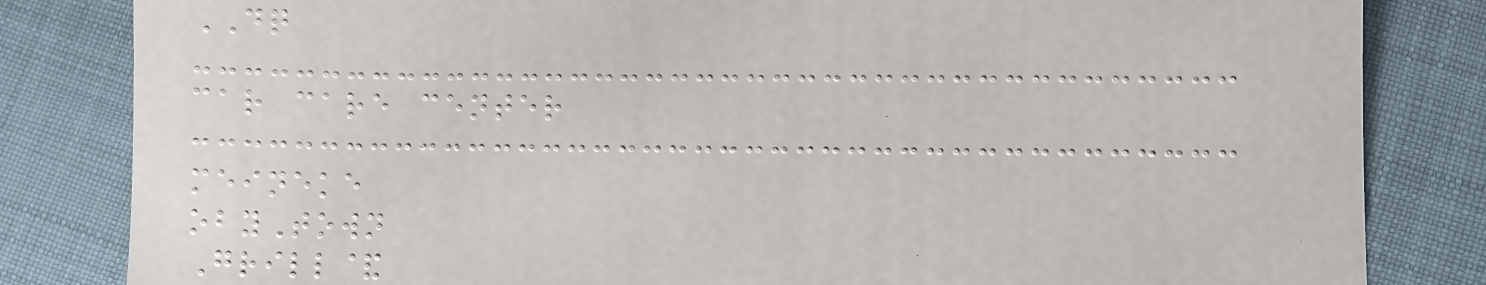DQ
car care center
meineke
obyTown
Grill&
